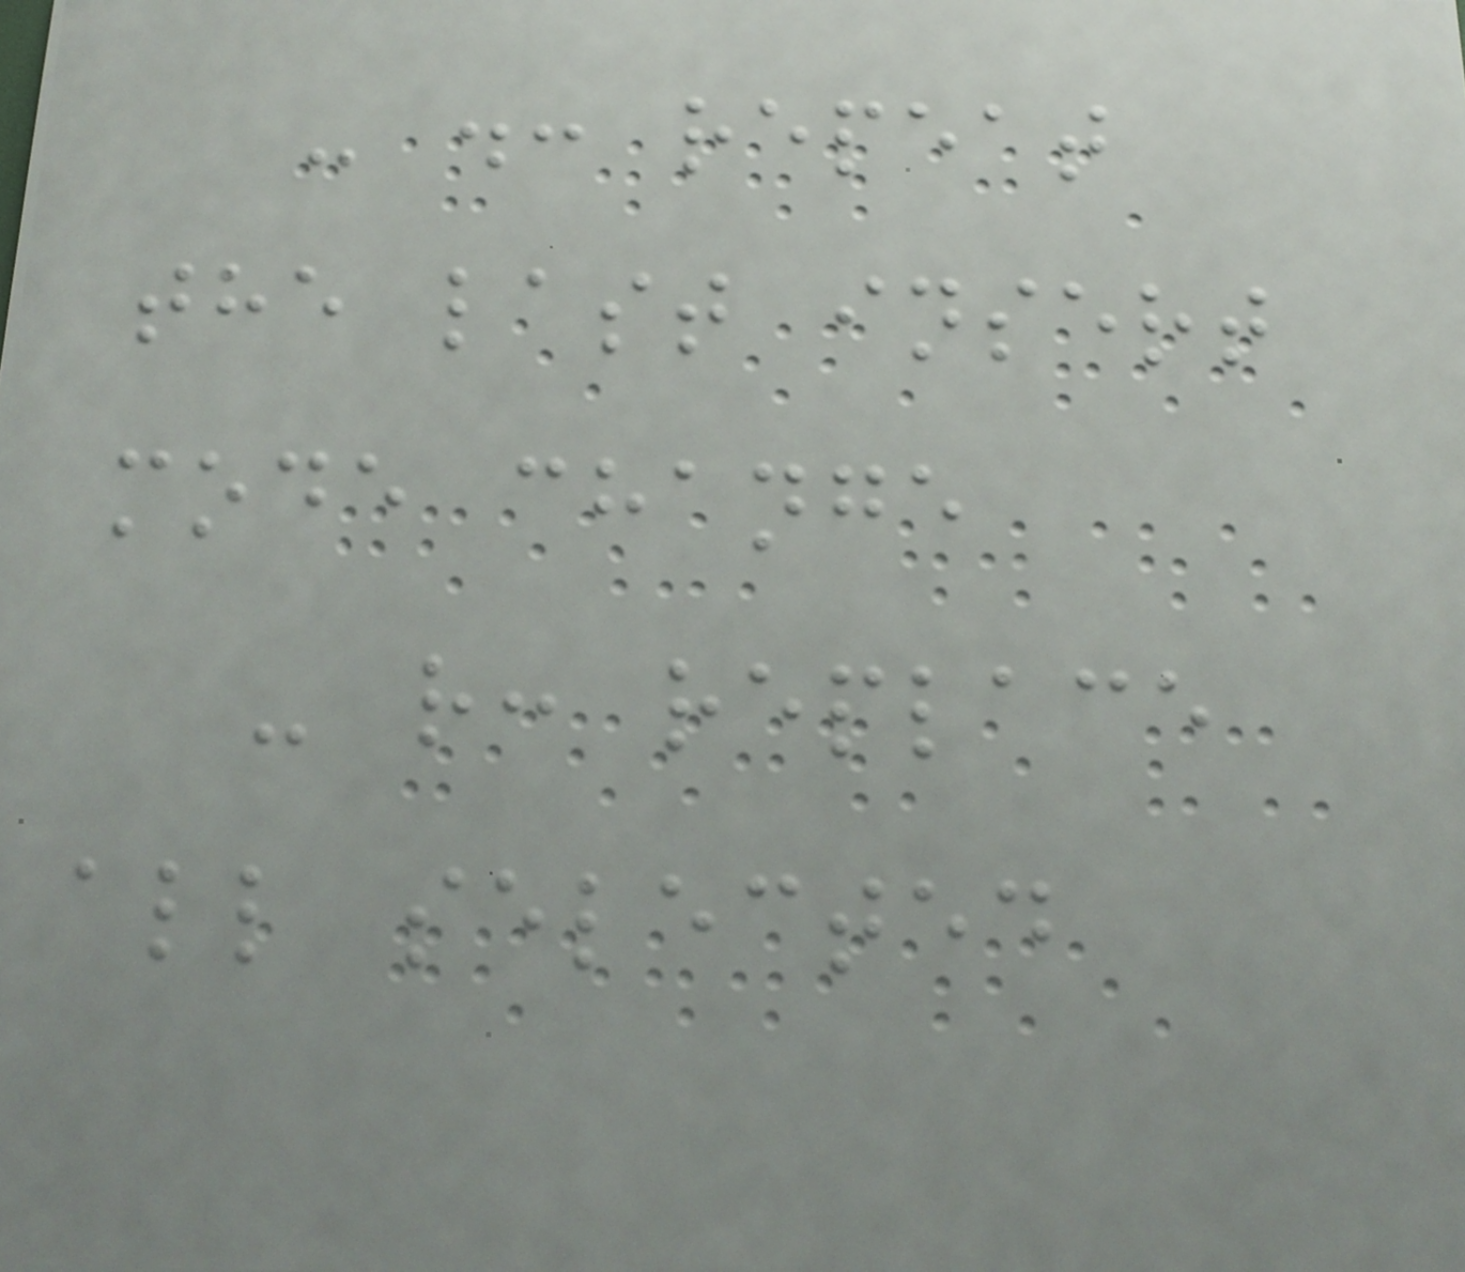- .: repeat
the last insert
mode change
- r: replace
all selected
